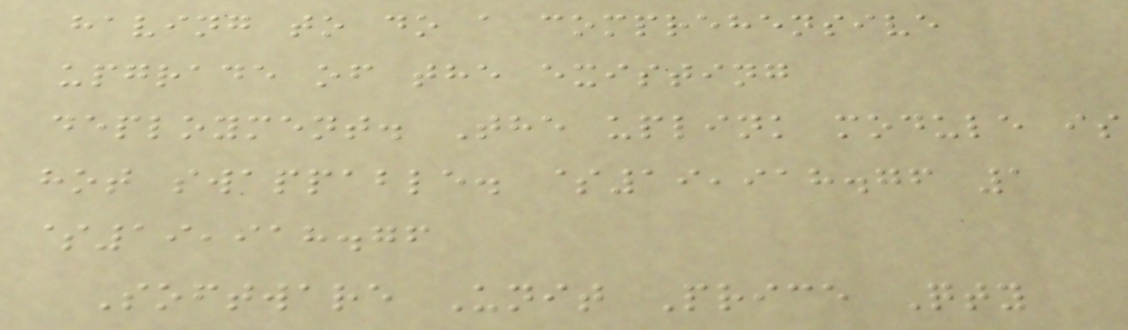having to do a comprehensive
upgrade of the existing
deployment. The uplink module is
hot swappable. $19,918.76 1
$19,918.76
Software Unit Price Qty
